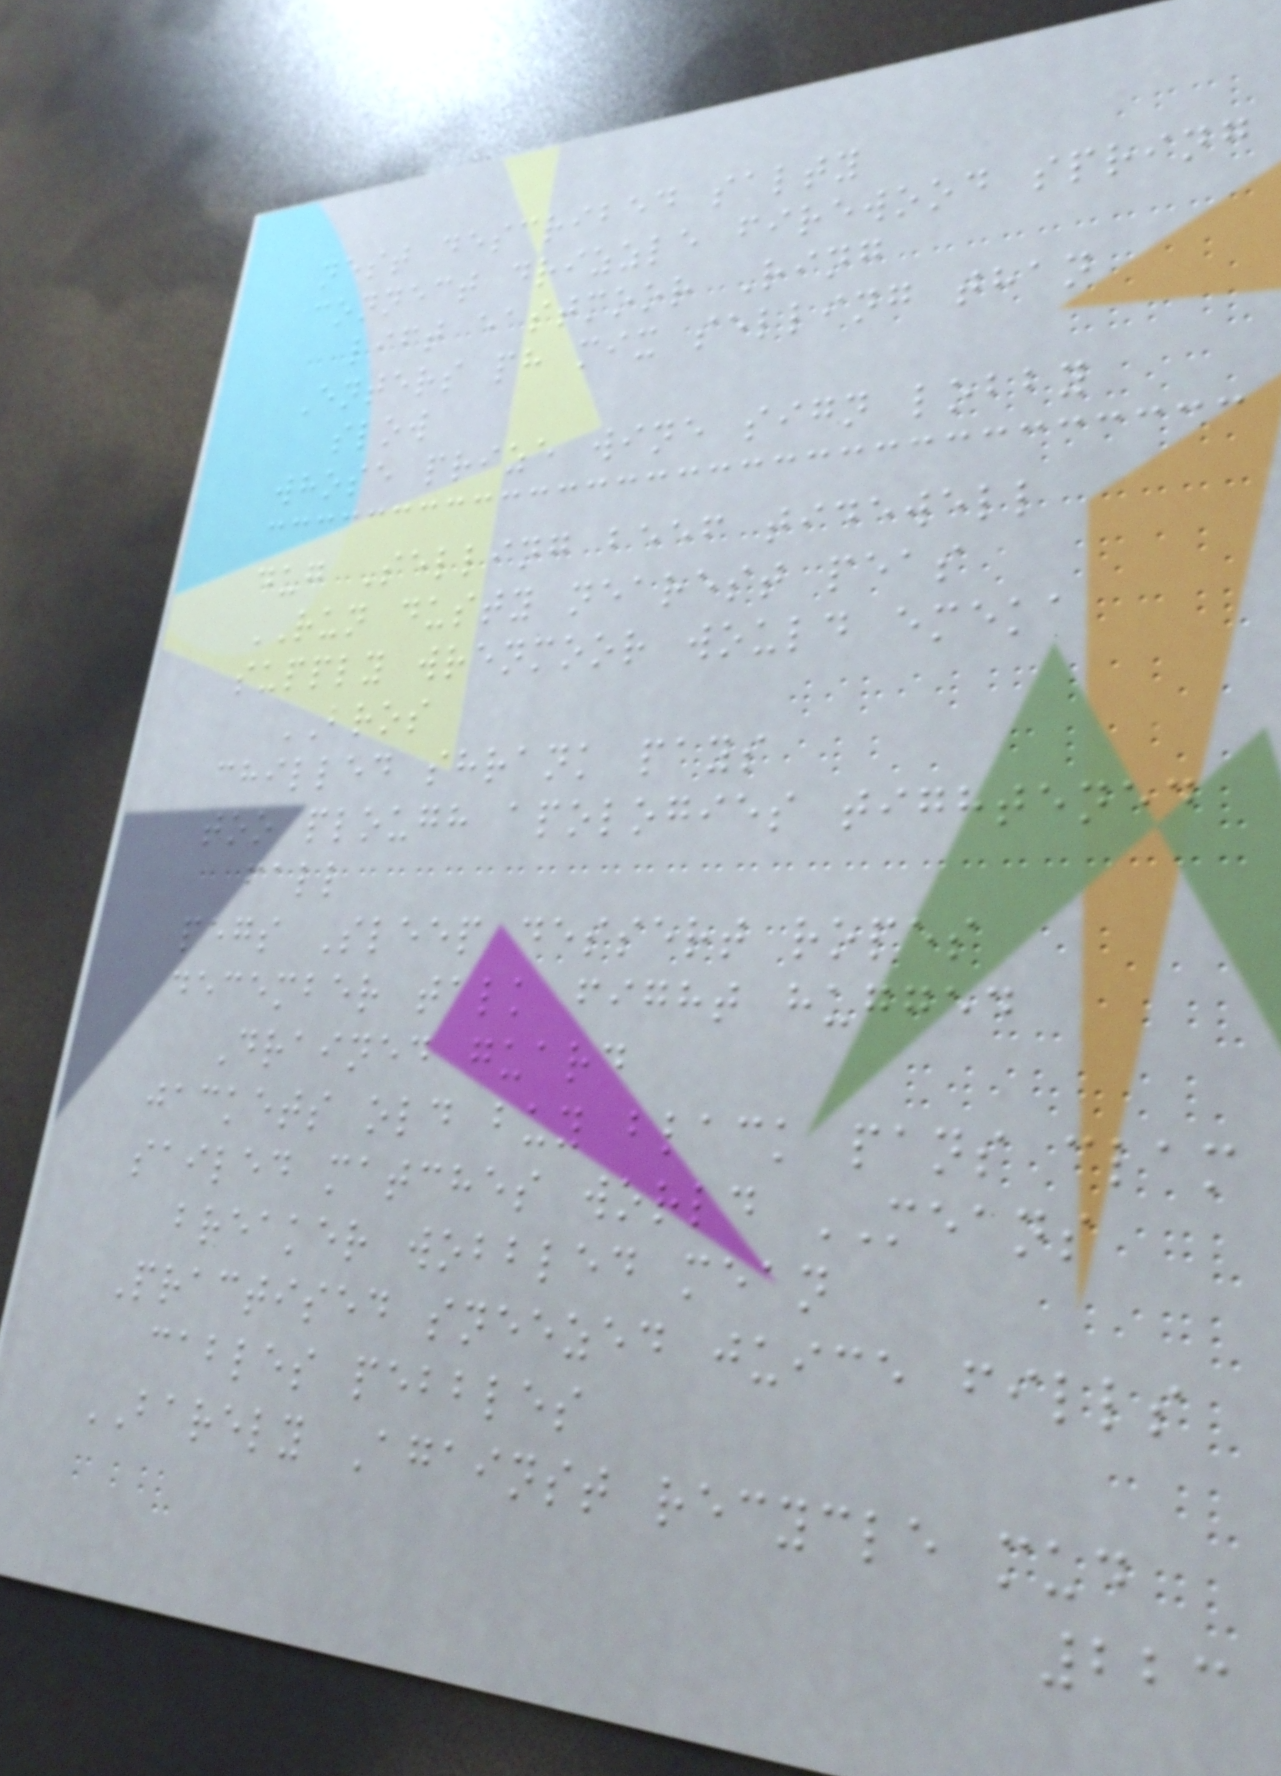nest described salty
connect drizzle firewood spring
lift eastmoor Ring
Enters ph mix selling than
slow
whose prize wine sign lobby
dug Selling beef tidewell
RUN dusty nearest peas
supply wrenmoor would emeka
BROS
chilled shrank pays
too plough apologies tightened
fall
pegs Sleep dessert ropes
december talk fight hugged
Drained guard
jackets old buy black pans clam
sailed matches world MEANS
breaker wobbled mean
Practised sneezed juice fills
cables pebbles
BARELY Against recycle mud
223
